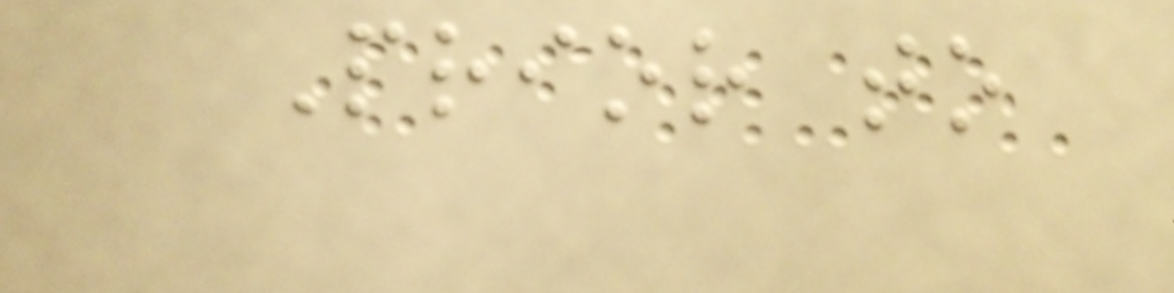Prior to
